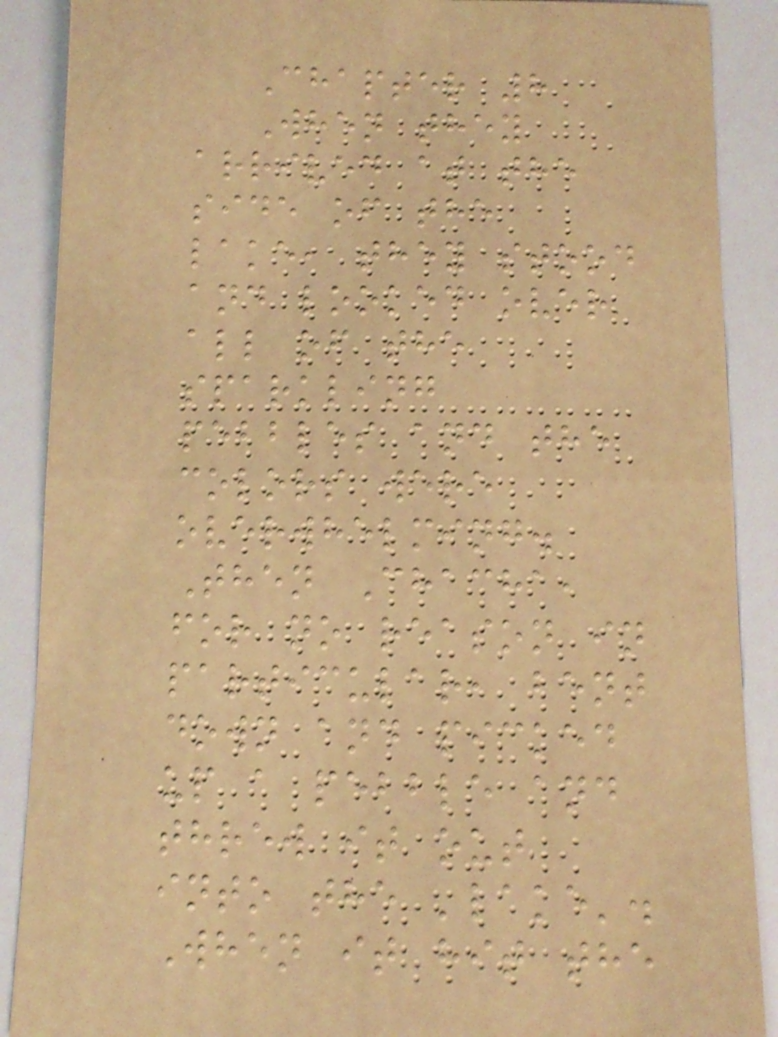Chapter 8
When they
arrived at the
side of the
lake, they stood
and looked over
all of the
sparkling
pebbles and the
colors were
overwhelming.
Then Chacha,
for no reason in
particular, bent
down and picked
up a pebble and
threw it out
into the 'lake'.
When it hit the
